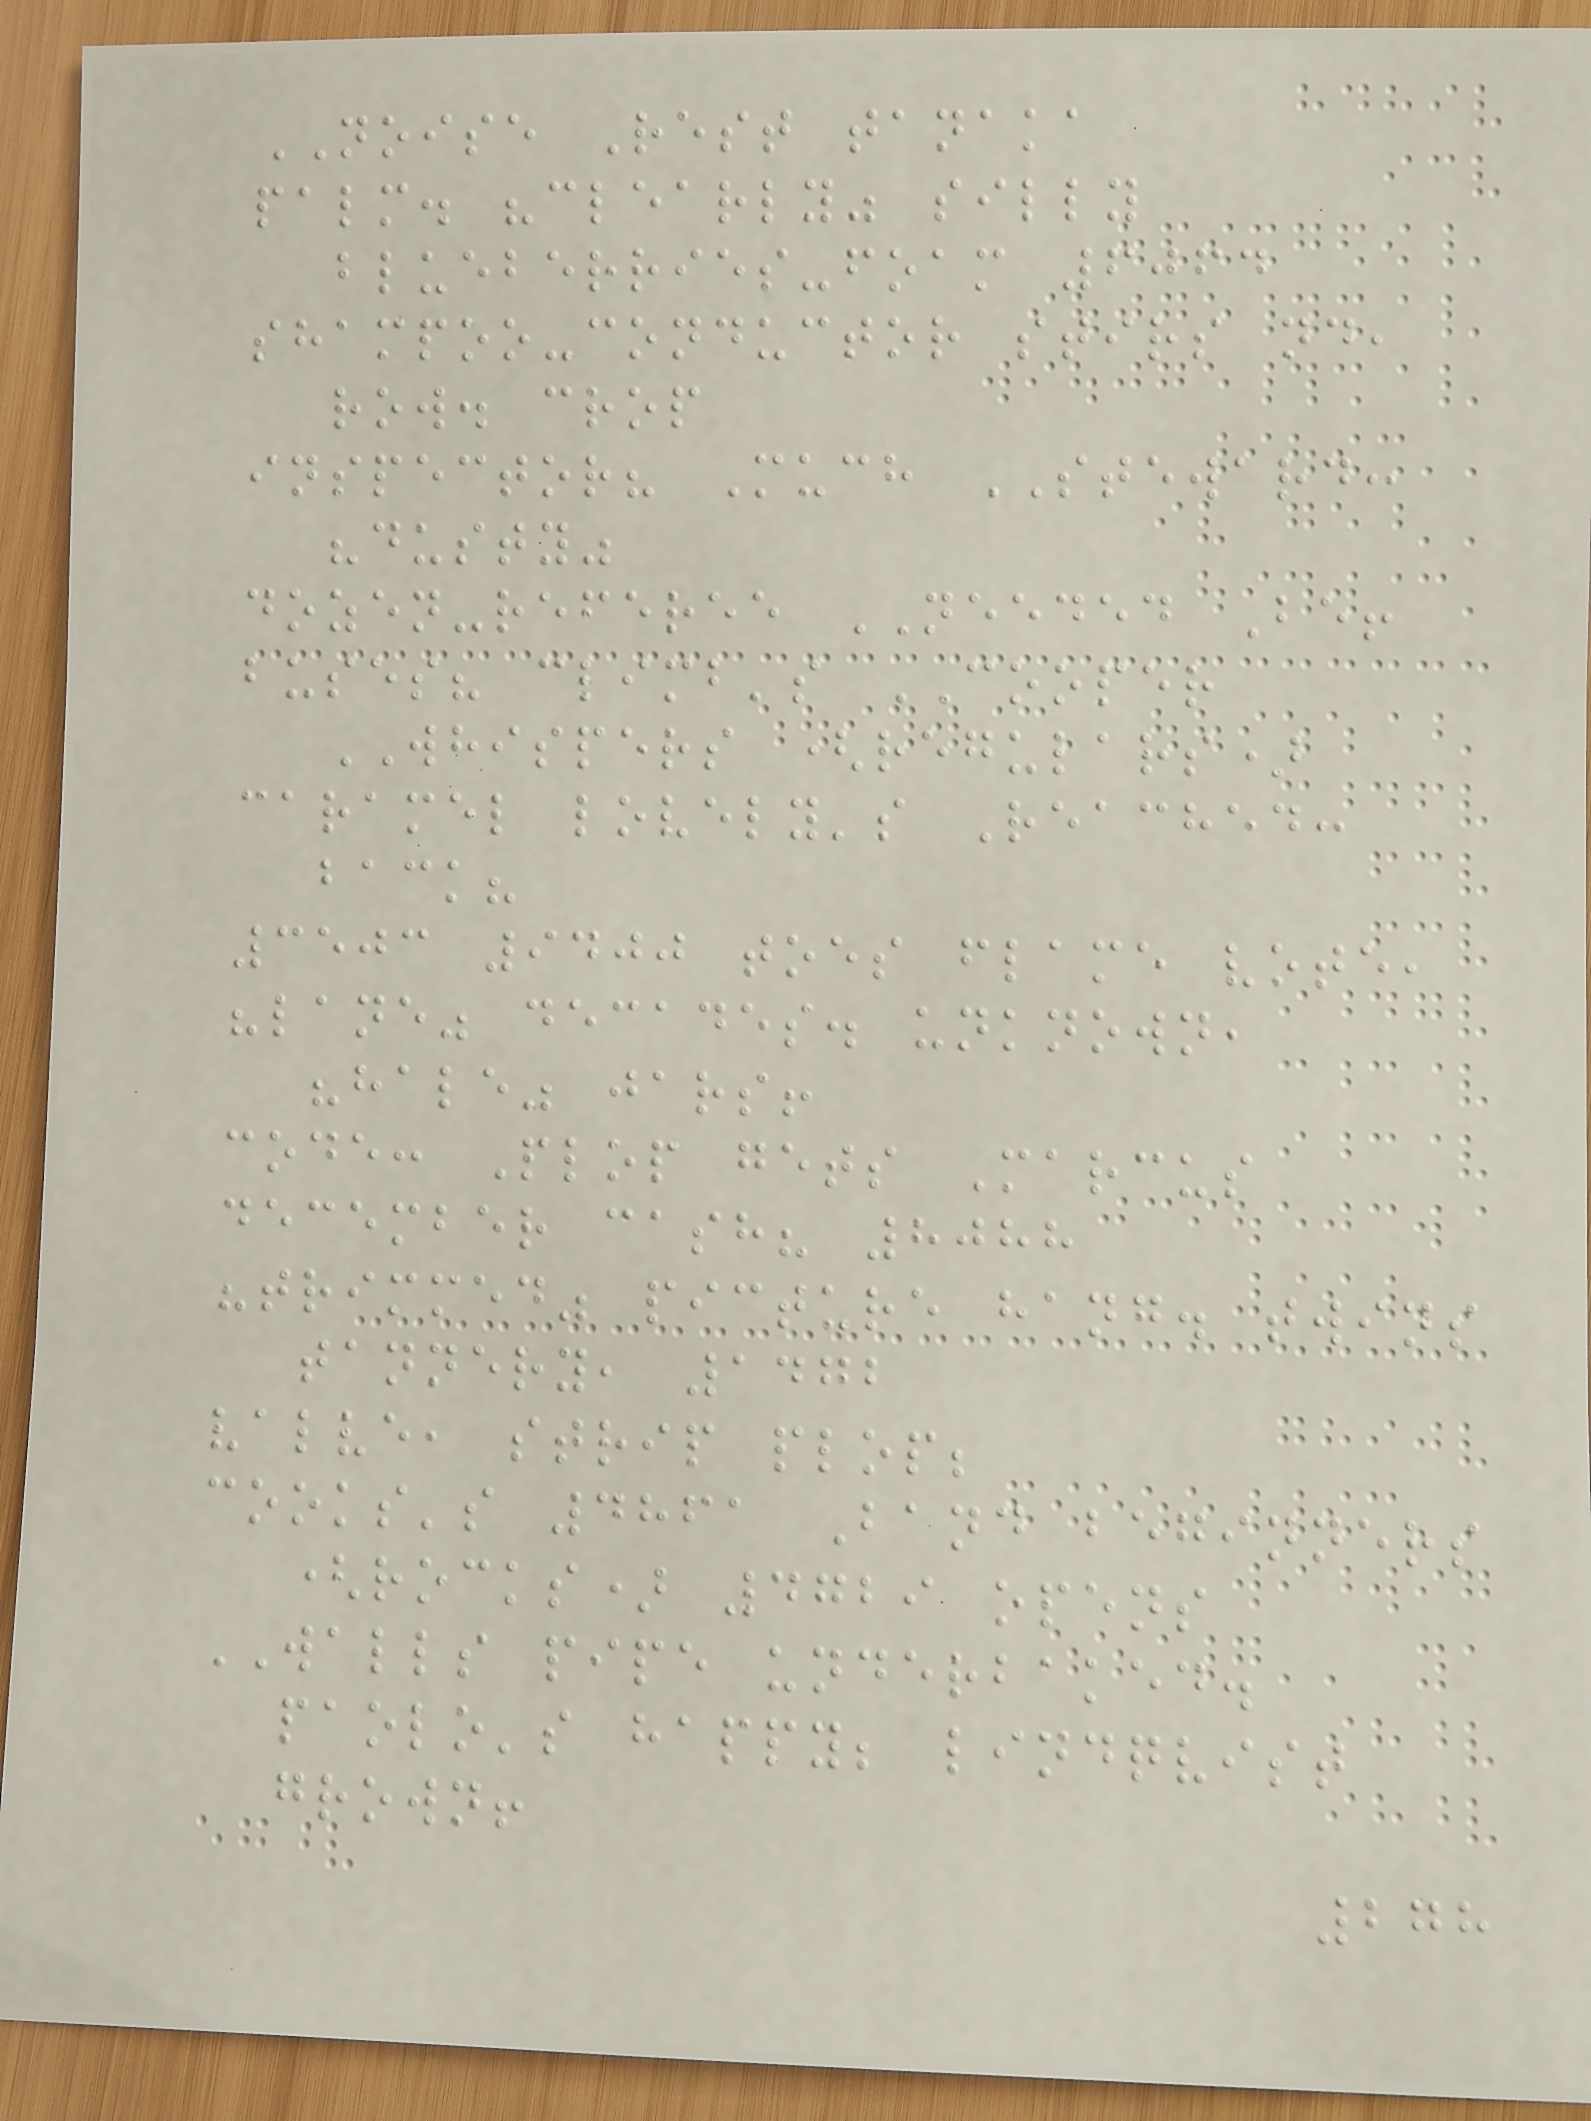NOISE Rest tanaka
palm. "clearly" silly
blueberries-foam 6064
shampoo-conductor stirs nd,
row. crop
inspector? Much STEWARD:
"dusty"
dozen-referee NEEDED Be!
buses? climb's COOPER
WHISPERS (regulars)
caramel lovely's Reached:
back?
3503 9400 toes flame vote,
"lane" decades. unknown,
"hale" jars!
code: Plop gets Marcus
december cash? 8088
"trimmed" picture hang. twins
tannery, 1472
valve, strip plop;
cooks's 4861 Band beginners
(rocks) 4729 opens
WALLS pipe underbaked.
paolo's happy; lindqvist
grown!
278
